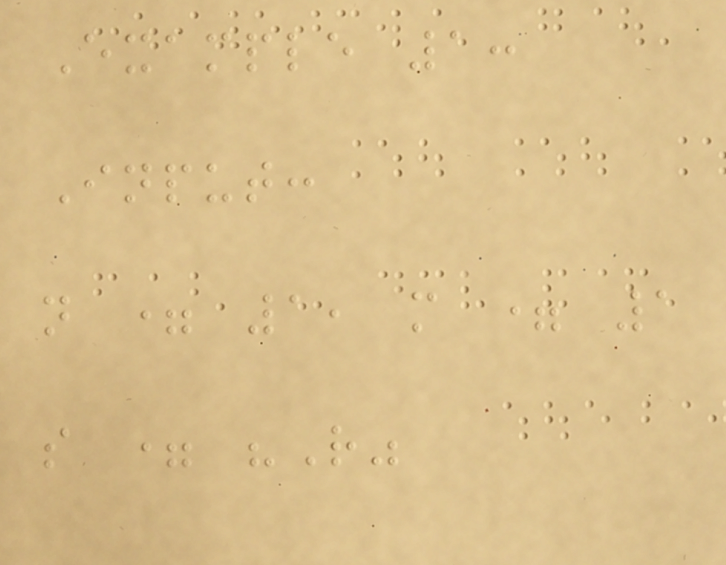Example 1:
Input:
n = 1, m = 1
s = "R"
